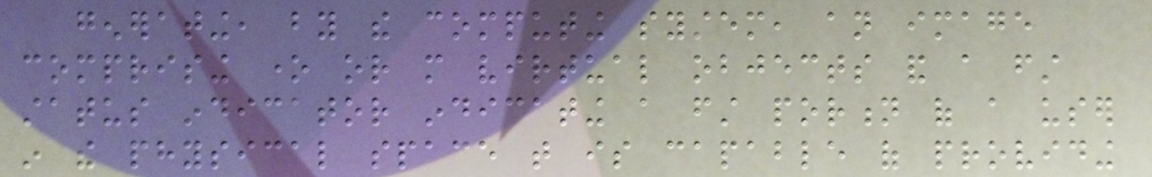generating, by the computing system, an image
comprising one or more virtual objects and a first
status indicator indicating a first portion of a user
in the physical space that is capable of providing
